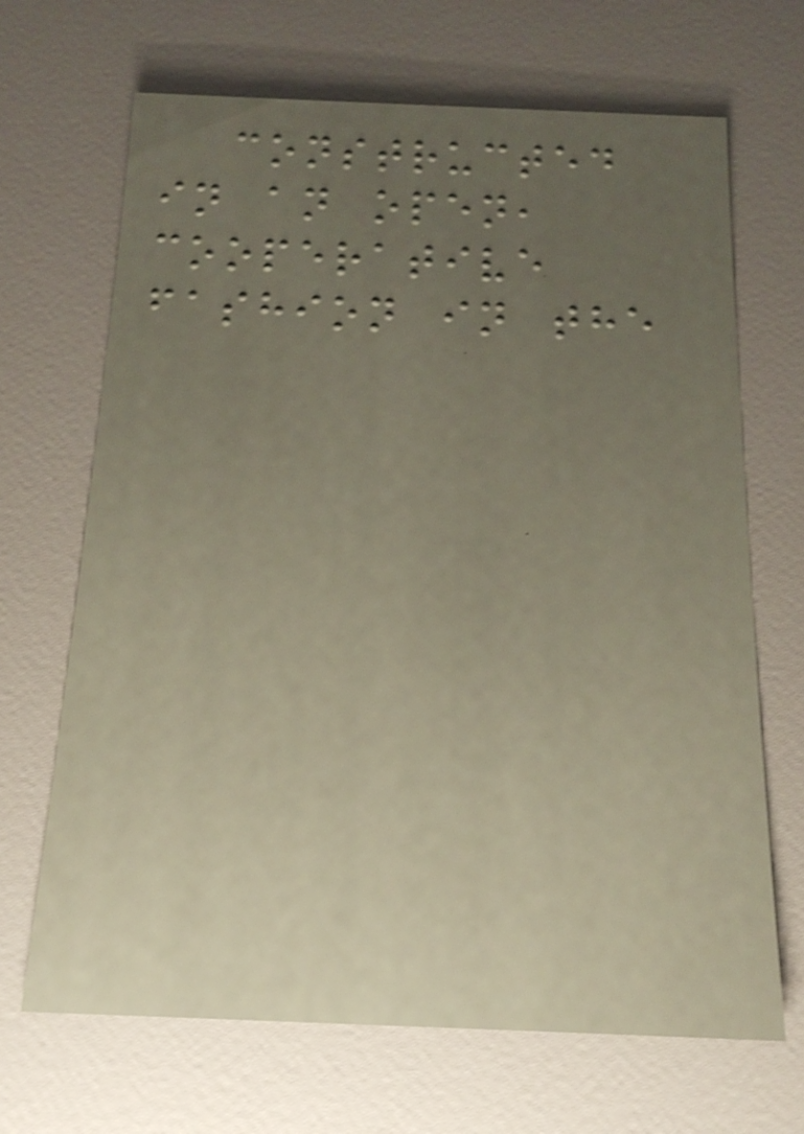constructed
in an open,
cooperative
fashion in the
